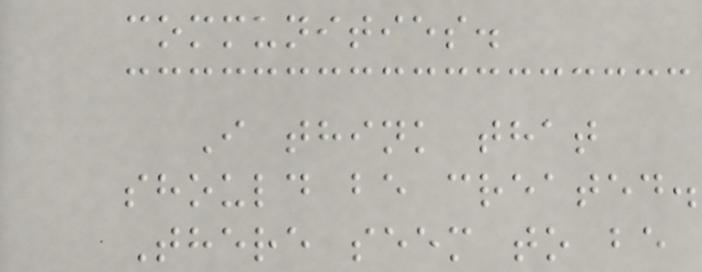communities.
I think that
should be created.
There seem to be
